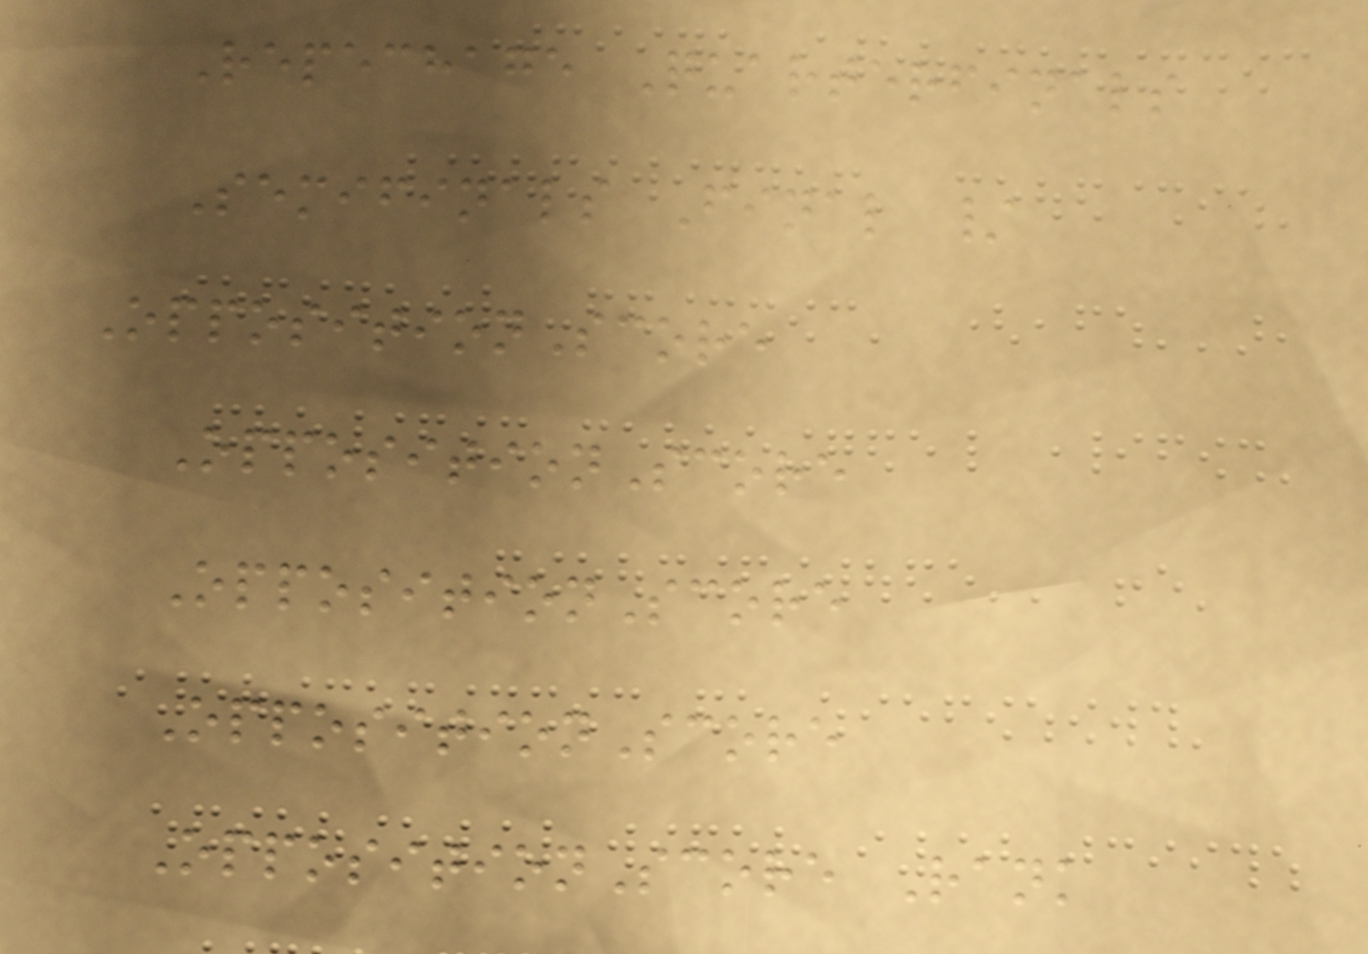Repechage Quarterfinals
Semifinals Final /
OppositionScore
OppositionScore
OppositionScore
OppositionScore
OppositionScore Rank
